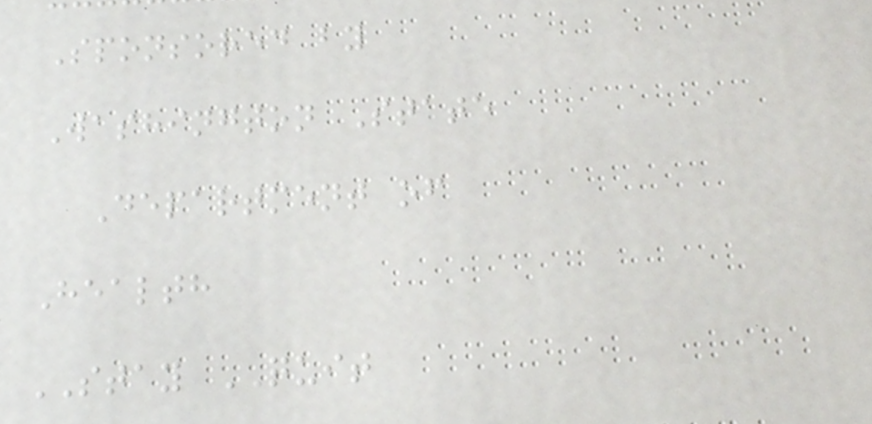Sponsored by
Washington State
Department of
Health
STAY QUIT
